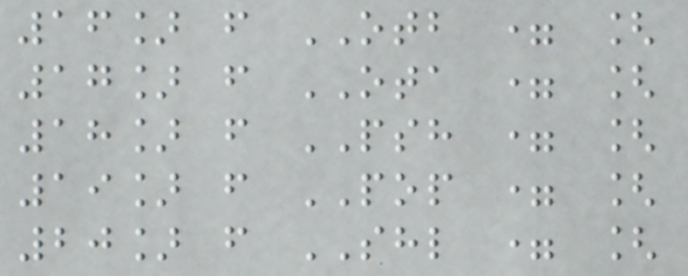16] f OTB = [
17] f OTA = [
18] f PSH = [
19] f POP = [
20] f SHL = [
